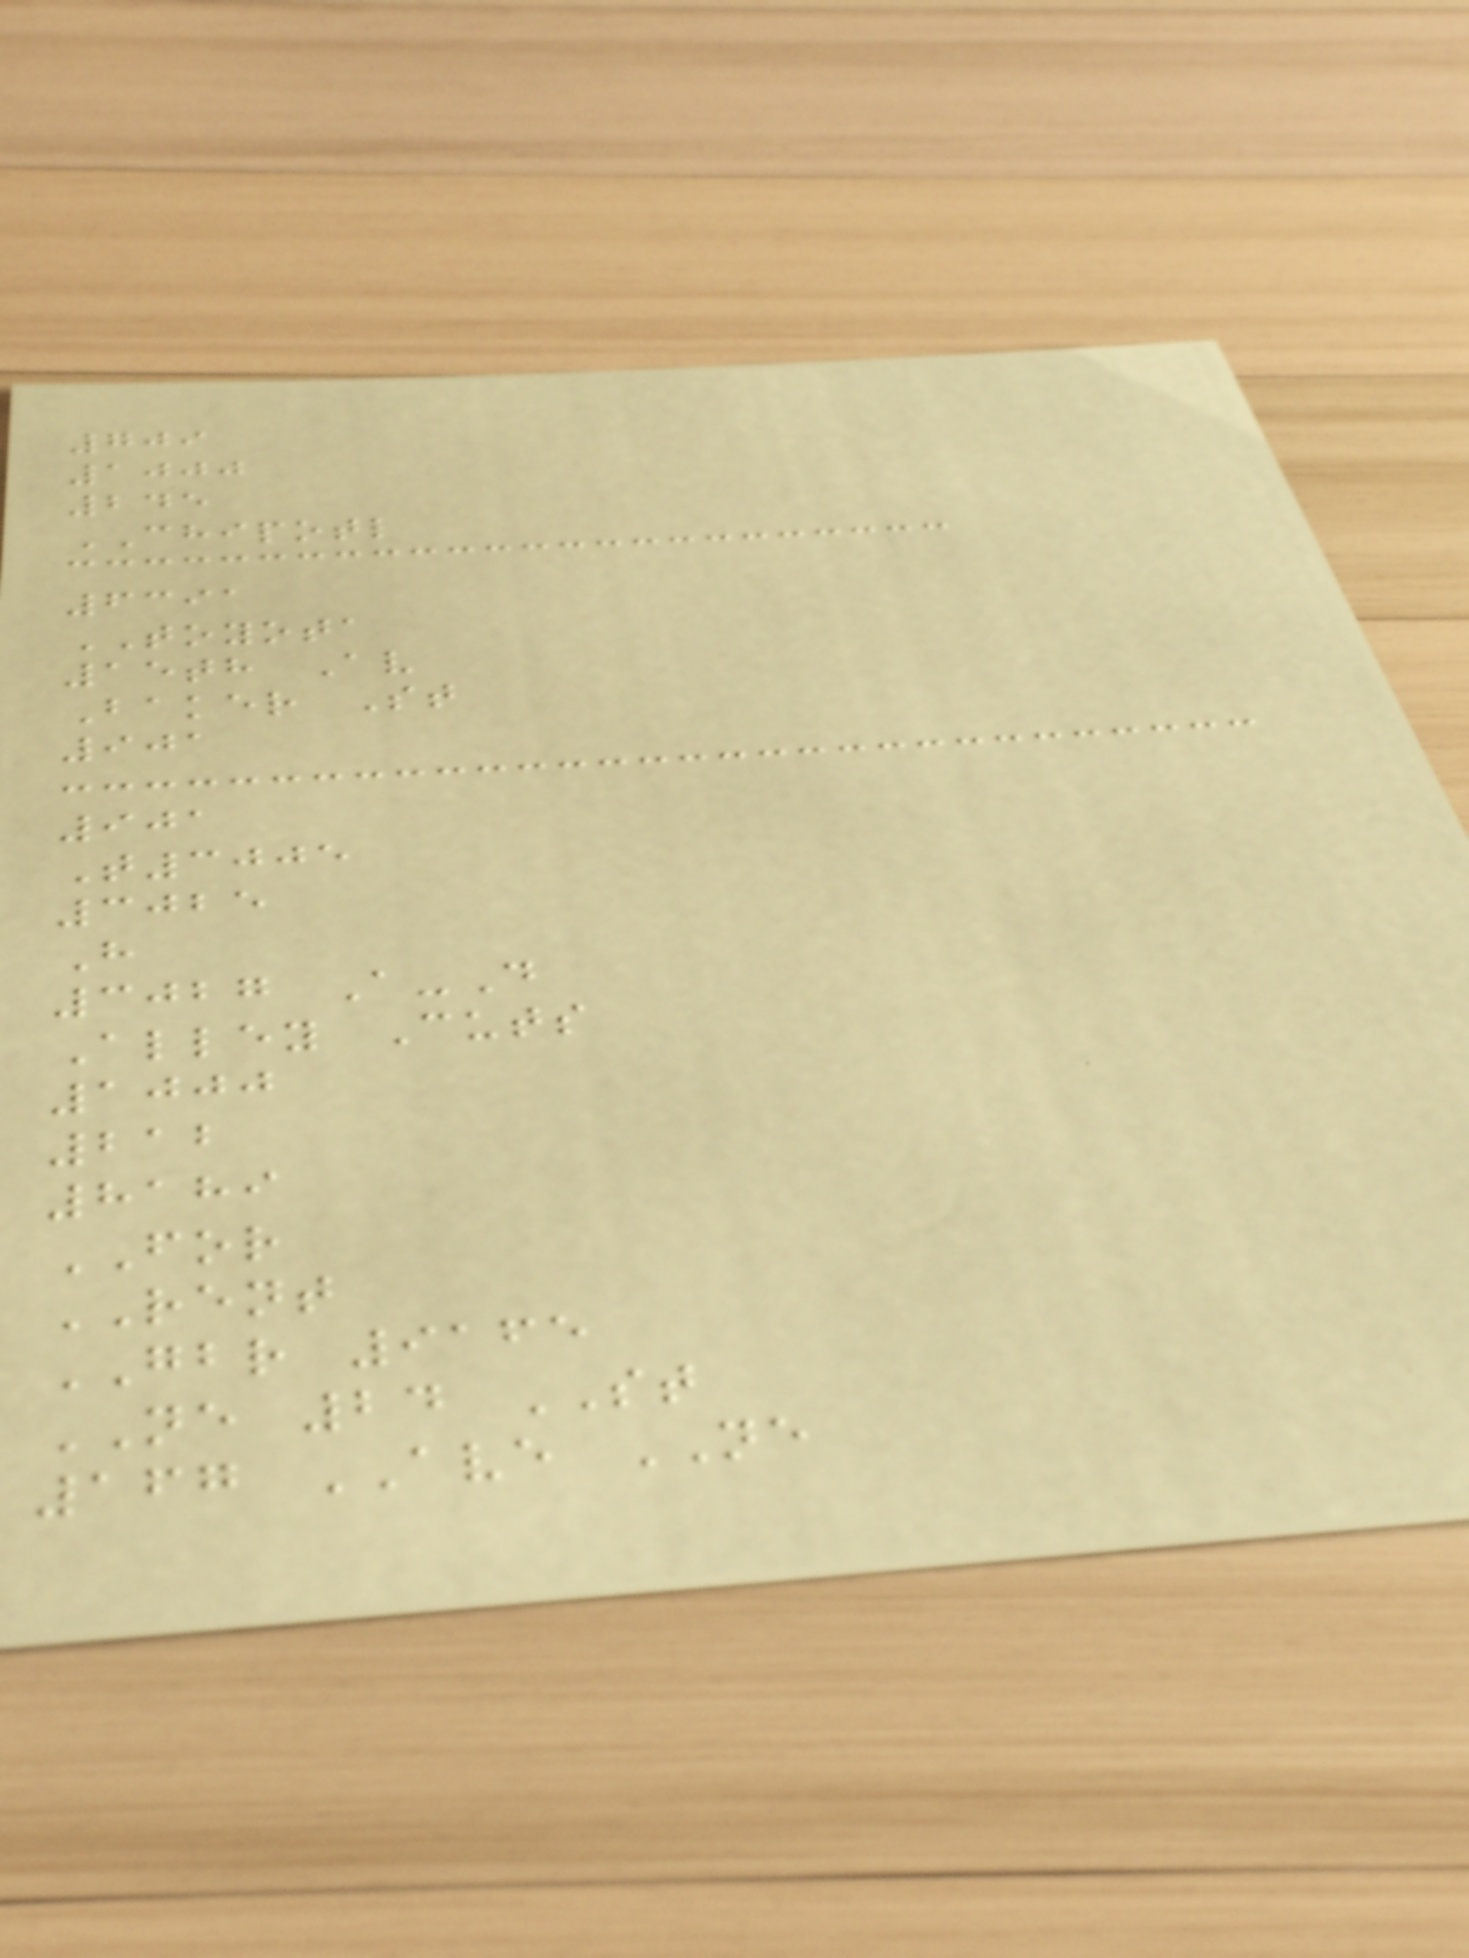709
1000
245
CHIPOTL
6391
TOYOTA
15th Av
Baker St
901
901
T3005
3025
H
3027 A-D
Alley Cuts
1000
212
8189
FOR
RENT
GBR 9165
NE 24 ST
167 AVE NE
